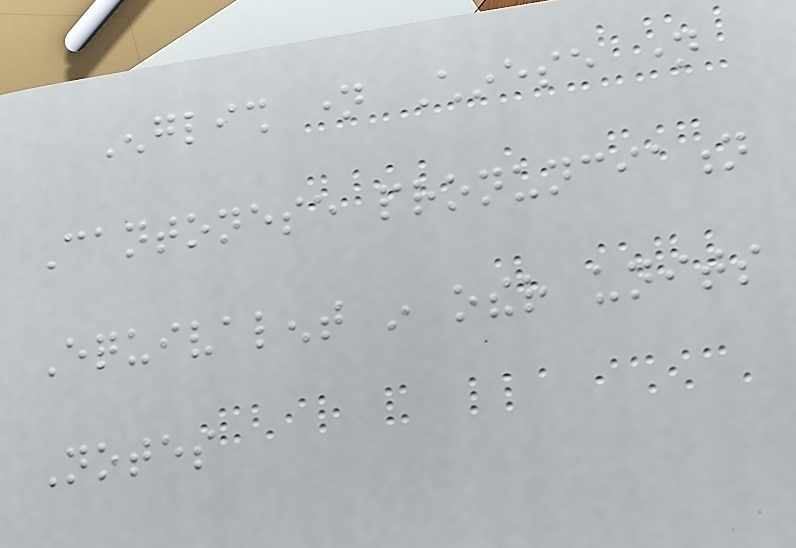English name Chinese name
Cantonese pronunciation
Equivalent in other units
Notes
